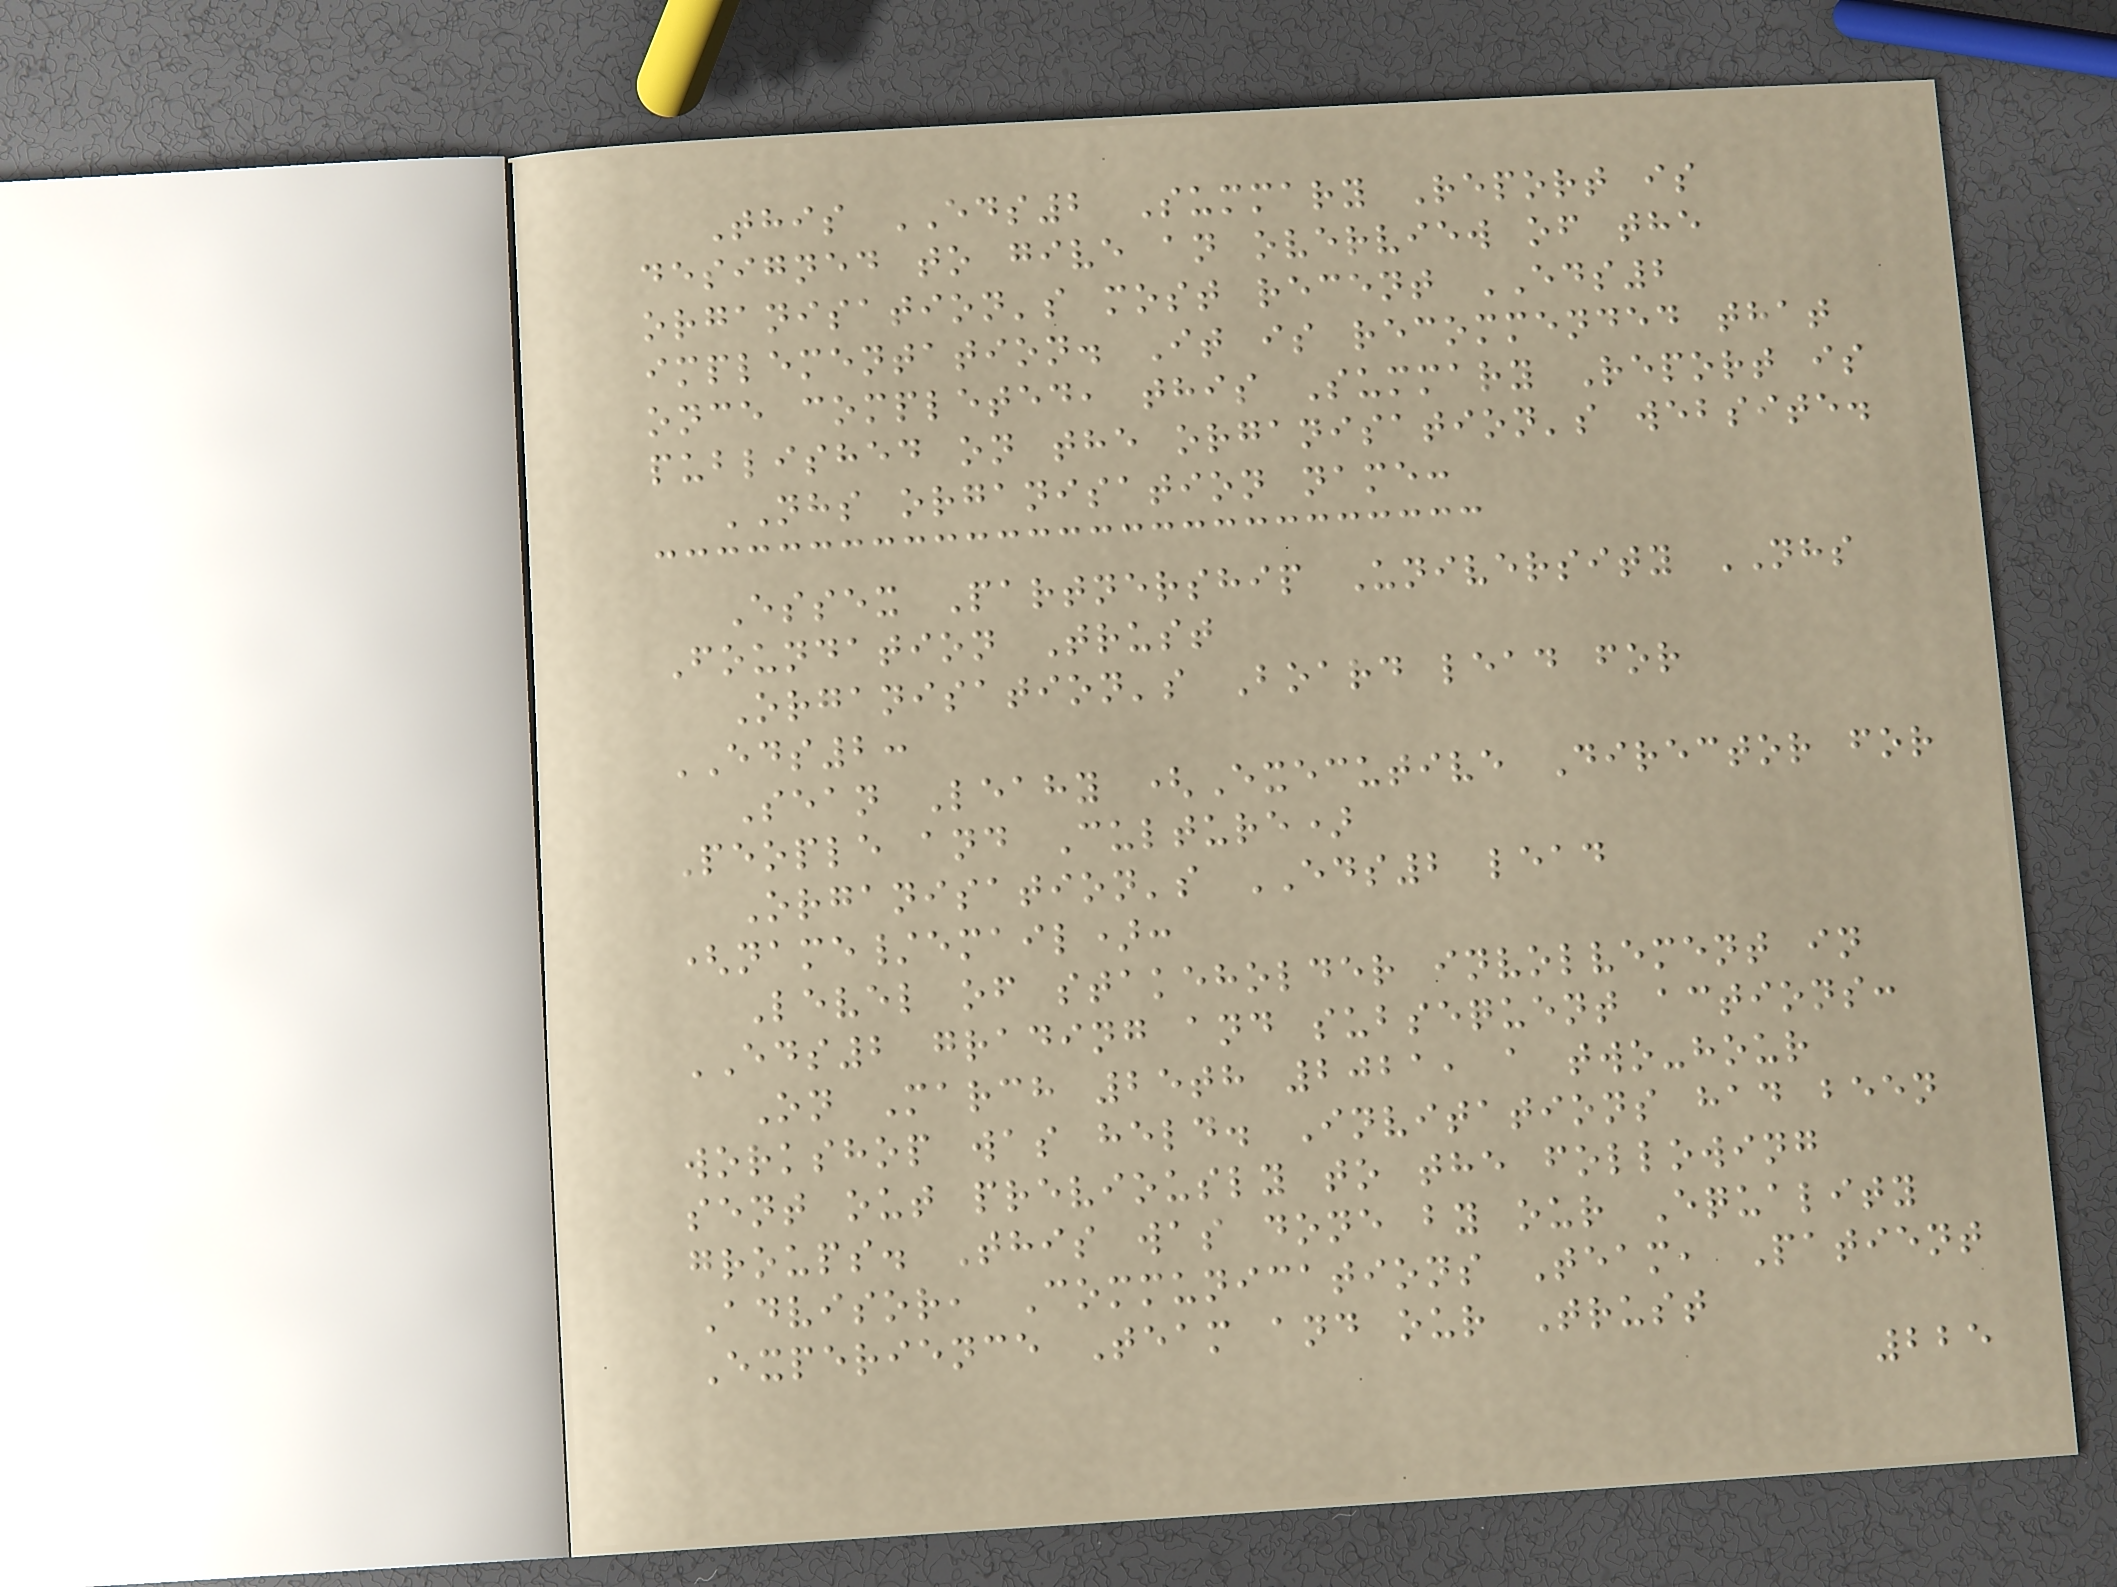This EDS2 Summary Report is
designed to give an overview of the
organisation's most recent EDS2
implementation. It is recommended that
once completed, this Summary Report is
published on the organisation's website.
NHS organisation name:
Essex Partnership University NHS
Foundation Trust
Organisation's Board lead for
EDS2:
Sean Leahy (Executive Director for
People and Culture)
Organisation's EDS2 lead
(name/email):
Level of stakeholder involvement in
EDS2 grading and subsequent actions:
On March 25th 2021, a two-hour
workshop was held. Invitations had been
sent out previously to the following
groups. This was done by our Equality
Advisor, Communications Team, Patient
Experience Team and our Trust
225
